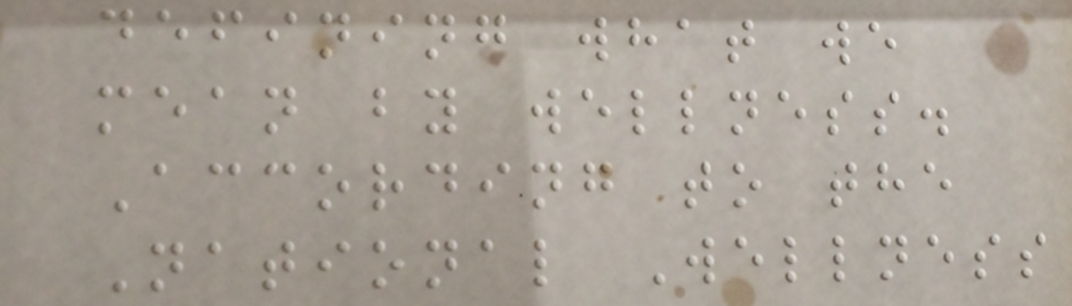defining what we
mean by wellness.
According to the
National Wellness
